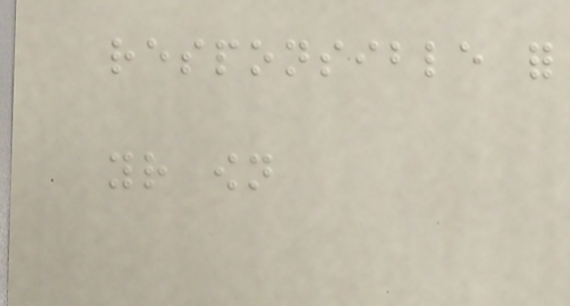responsible for
your own
